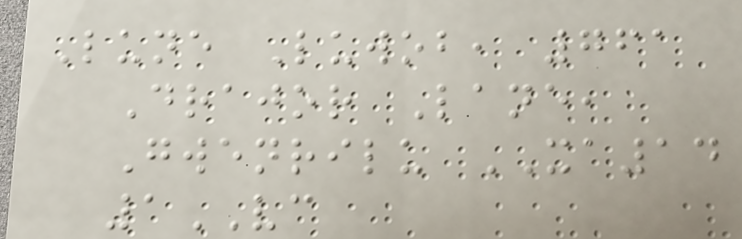Lune Luwob, 761
Drajor Lane,
Gwenrilu XA14
1VC
